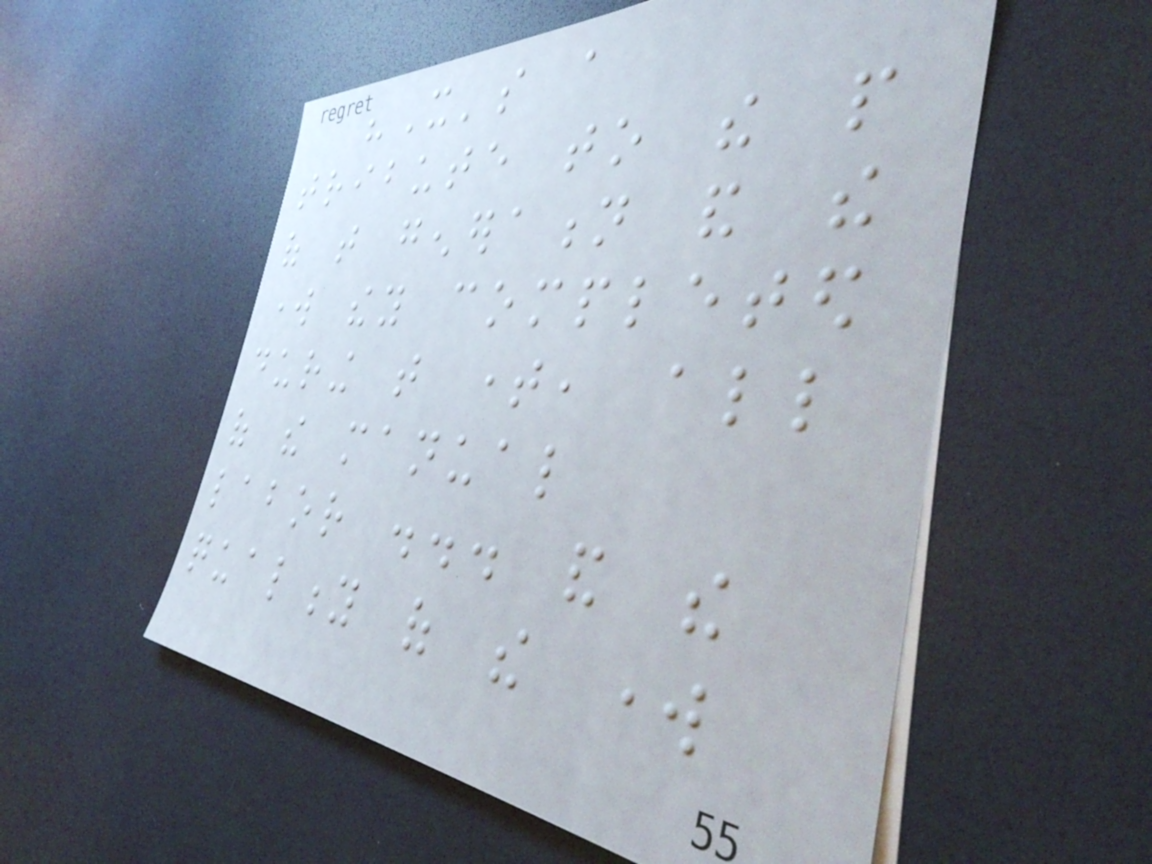"It's a
tribute to the people
of that generation and the
work they completed
during that time, all
of the manual
labor ... and the
quality of the work
